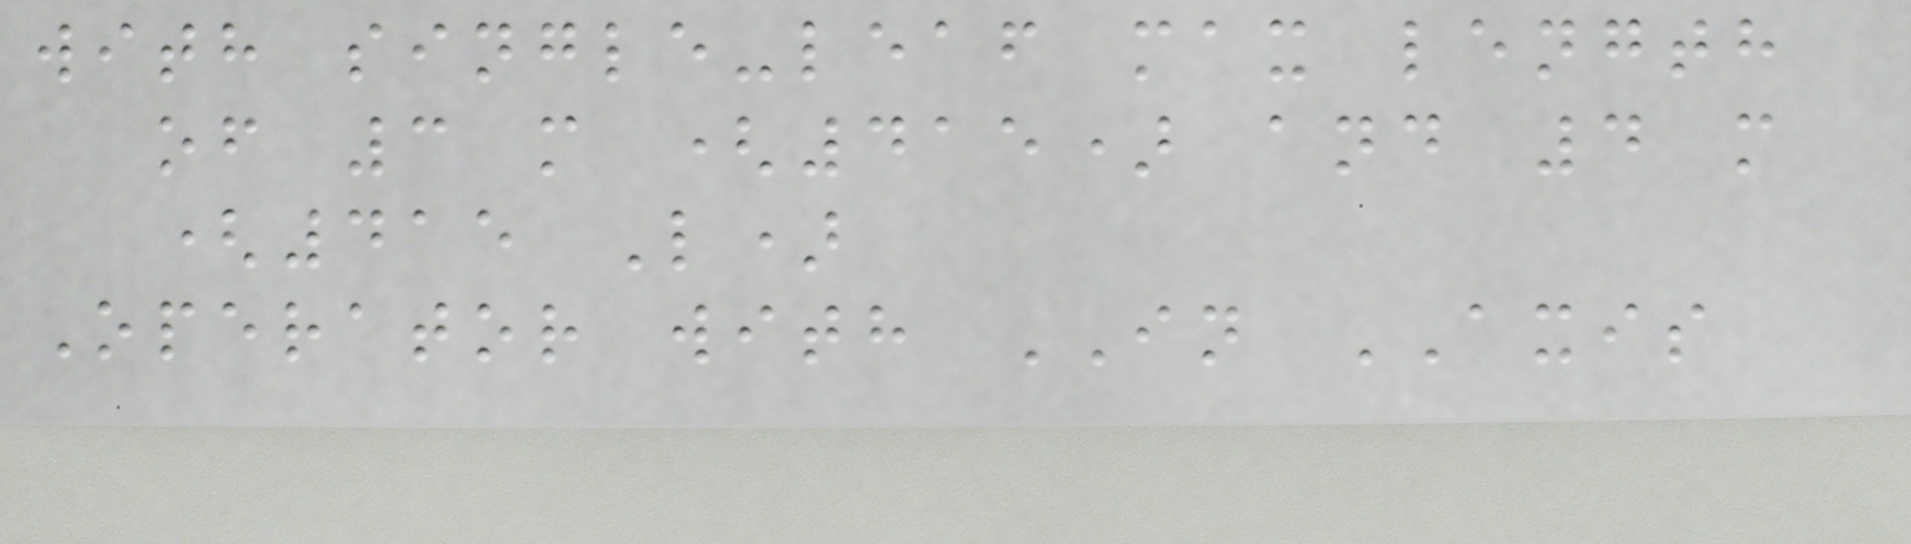with single-leaf max length
of 3 m (415) and 4 m
(415 L)
Operator with IN AXIS
